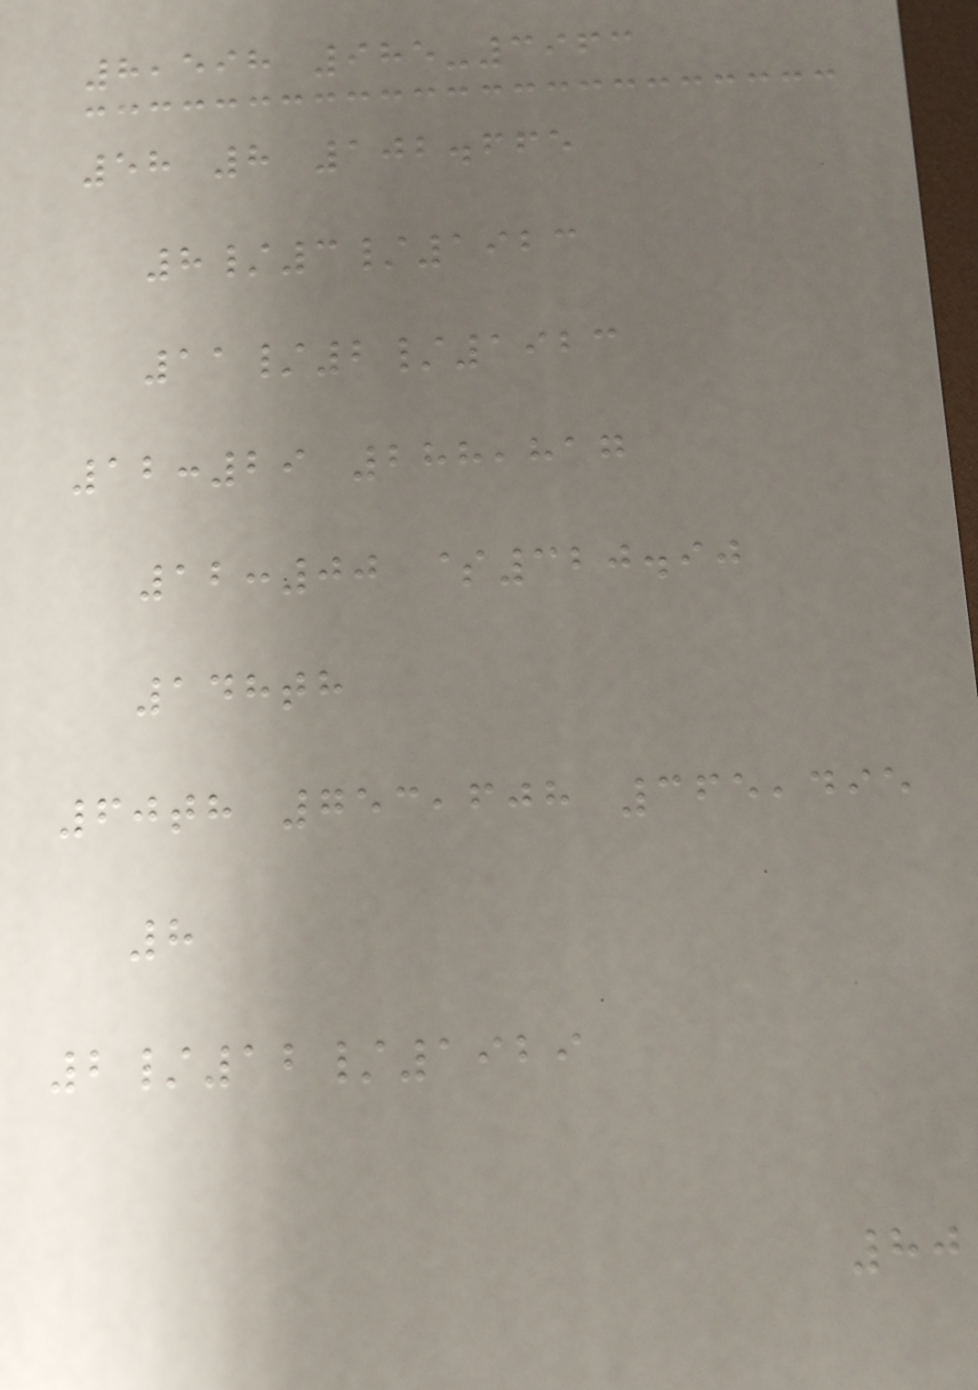8,598 985-3963
58 8 102.665
8/3/1923
11/2/1923
12:29 288,817
12:00 $320.90
148th
60th 753,608 365,495
8
2/12/1929
80
